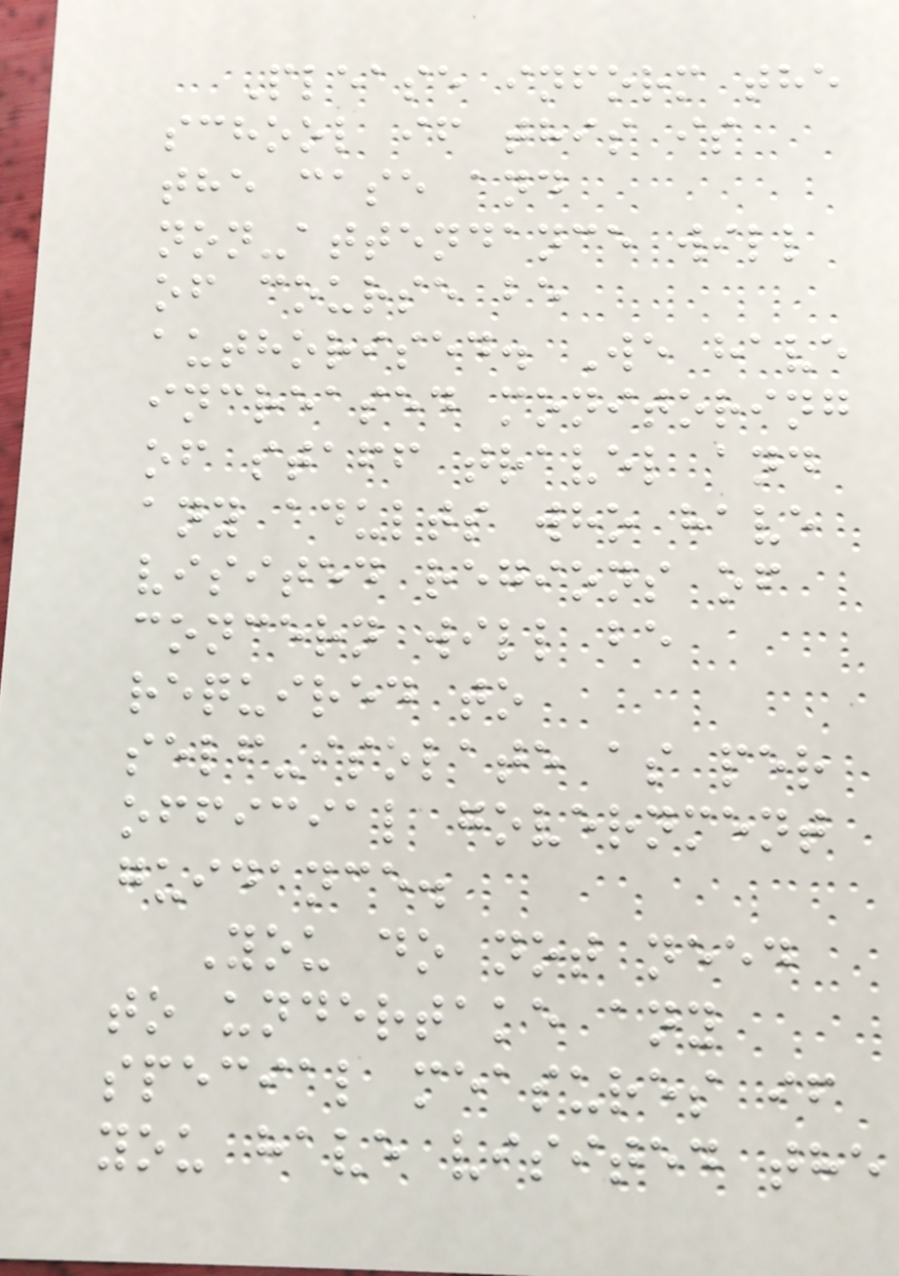Please inform the
school if this is
the case and
non-attendance will
of course be
authorised. We have
increased monitoring
of staff travel and
any adults who have
visited regions of
concern will be
required to
self-isolate as per
official government
guidance.
You do not need
to undertake any
special measures if
you have visited the
